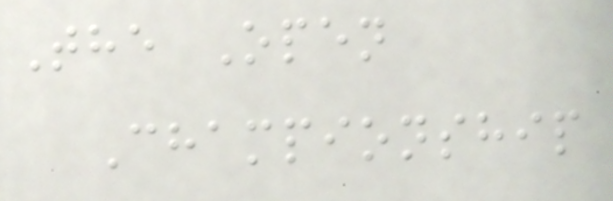The Open
Championship
